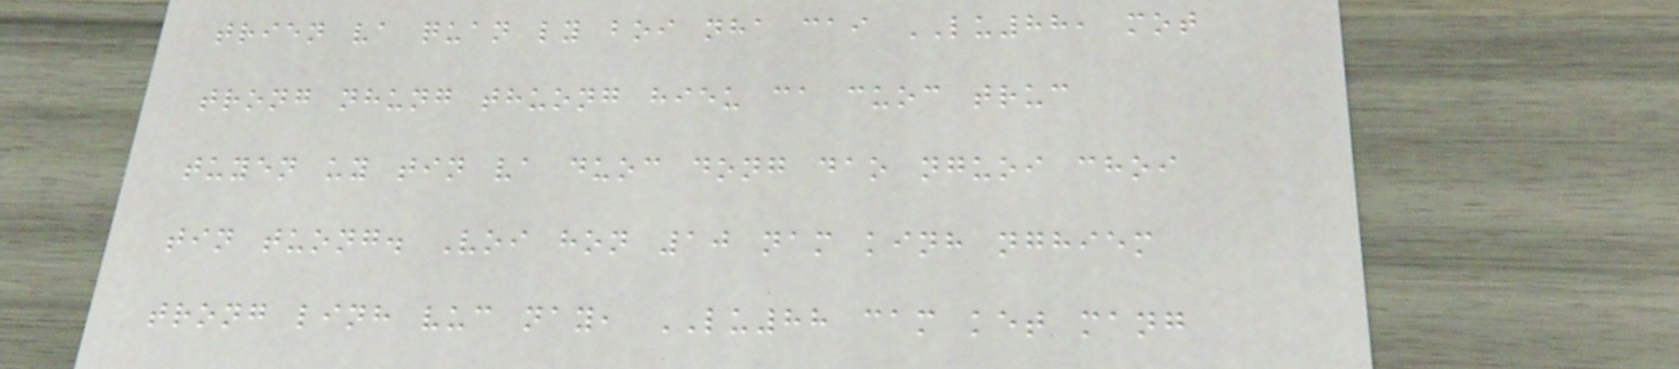trien va quan ly boi nha cai LU88, mot
trong nhung thuong hieu ca cuoc truc
tuyen uy tin va duoc dong dao nguoi choi
tin tuong. Voi hon 10 nam kinh nghiem
trong linh vuc nay, LU88 cam ket mang
